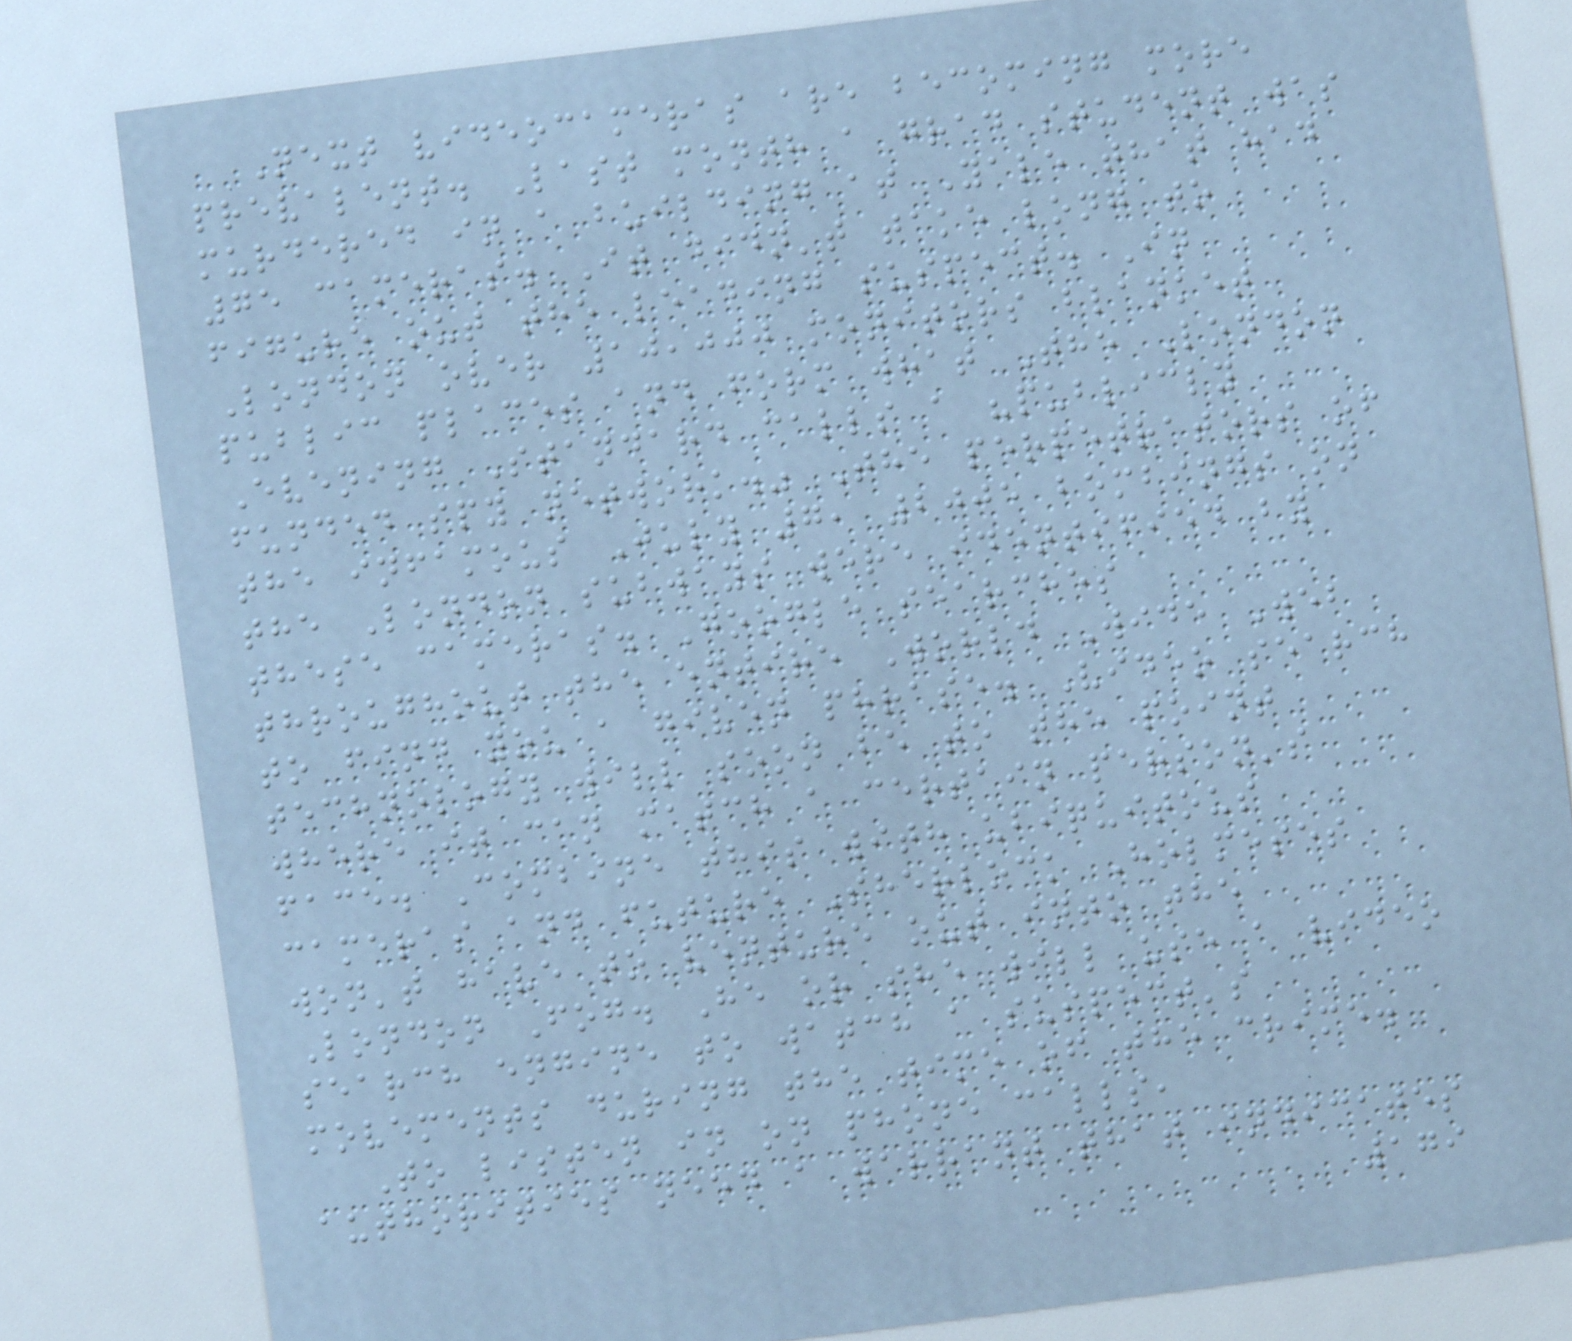Next videocameras are becoming more
prevalent. Last month a grad student was
murdered in a building at Yale that had
75 cameras. It didn't take long to
figure out the leading suspect. In
London over 10,000 monitors blanket
public places and form what The London
Evening Standard calls a "publicly
funded spy network." The perpetrators of
the infamous July 7, 2005 bombings on
the London subways were identified by
these cameras. Google searches
throughout the entire World Wide Web
to find you a given phrase. Video search
technology will soon be to the point
where it can match a certain person's
face. Combine this with ubiquitous
cameras and future Sherlock Holmeses
won't have to venture out into the
London Fog. He or she will use a video
search engine to watch a suspect's
movements during the time of the crime.
To listen in on phone calls,
authorities need a warrant that indicates
179
